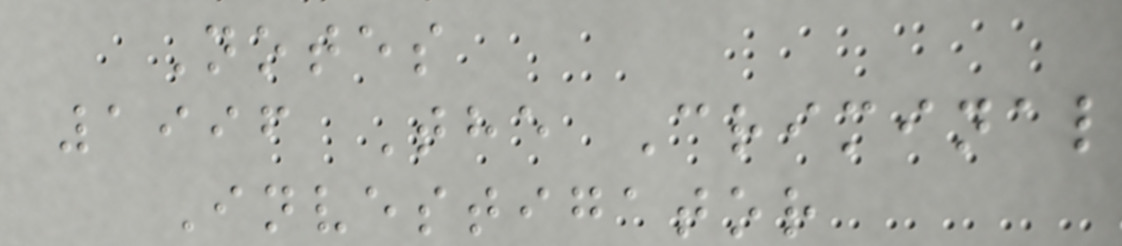Notes
1996 The Criminal
Investigator
